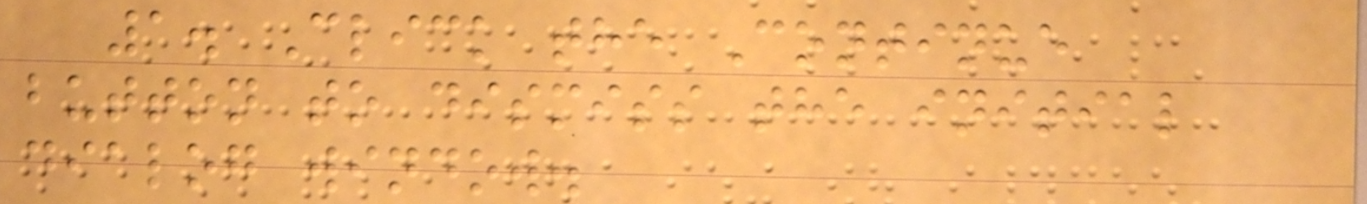1. Click the Continue
button to dismiss the initial
dialog window.
